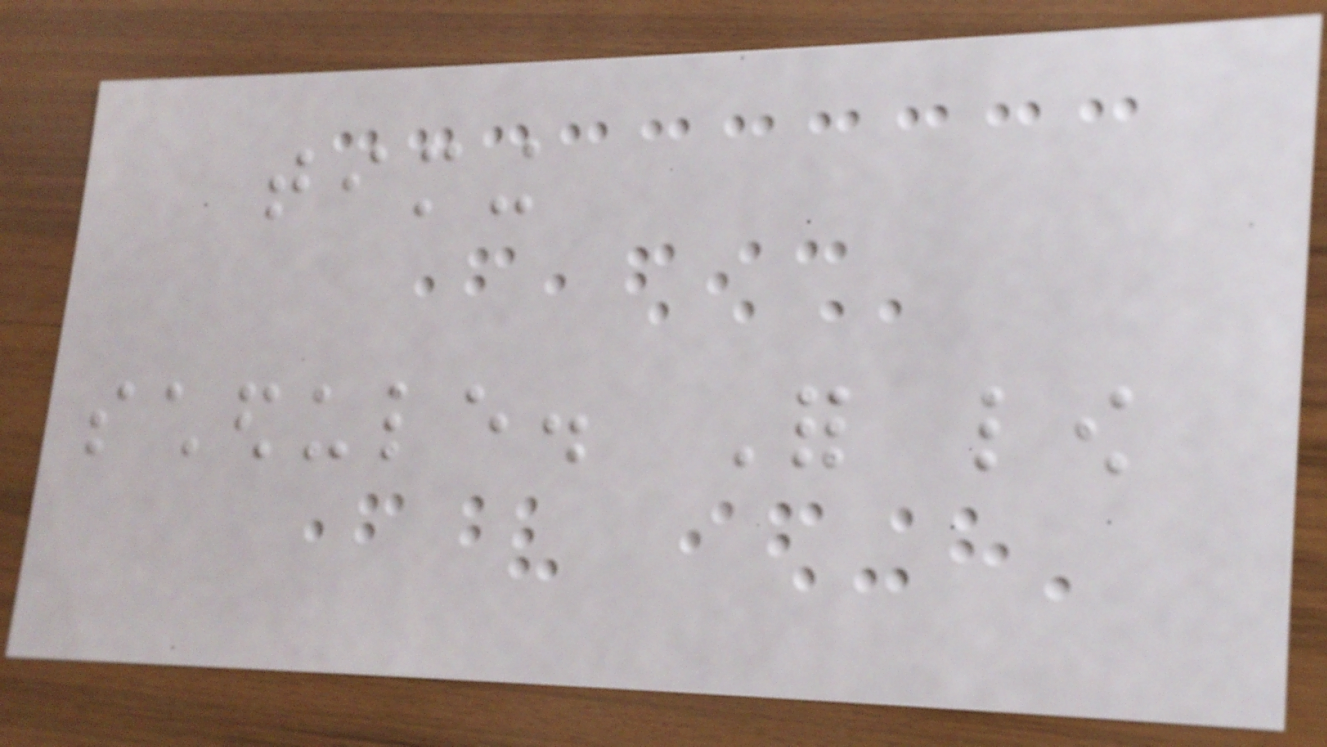timing
schedule. For low
